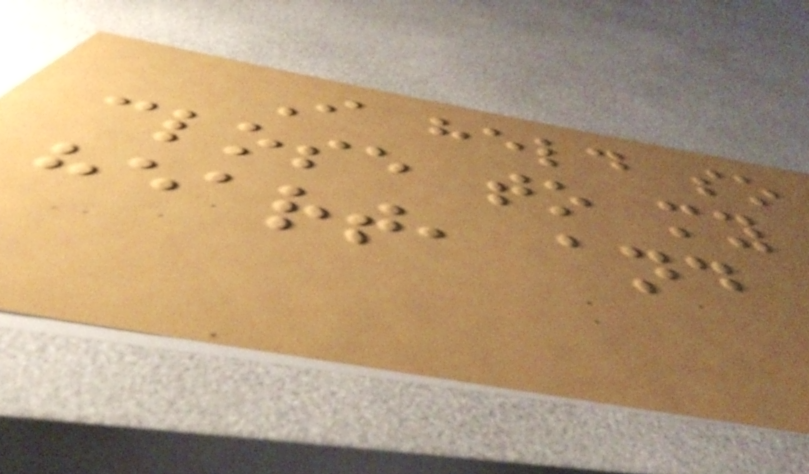I held so
close to my
heart, and
